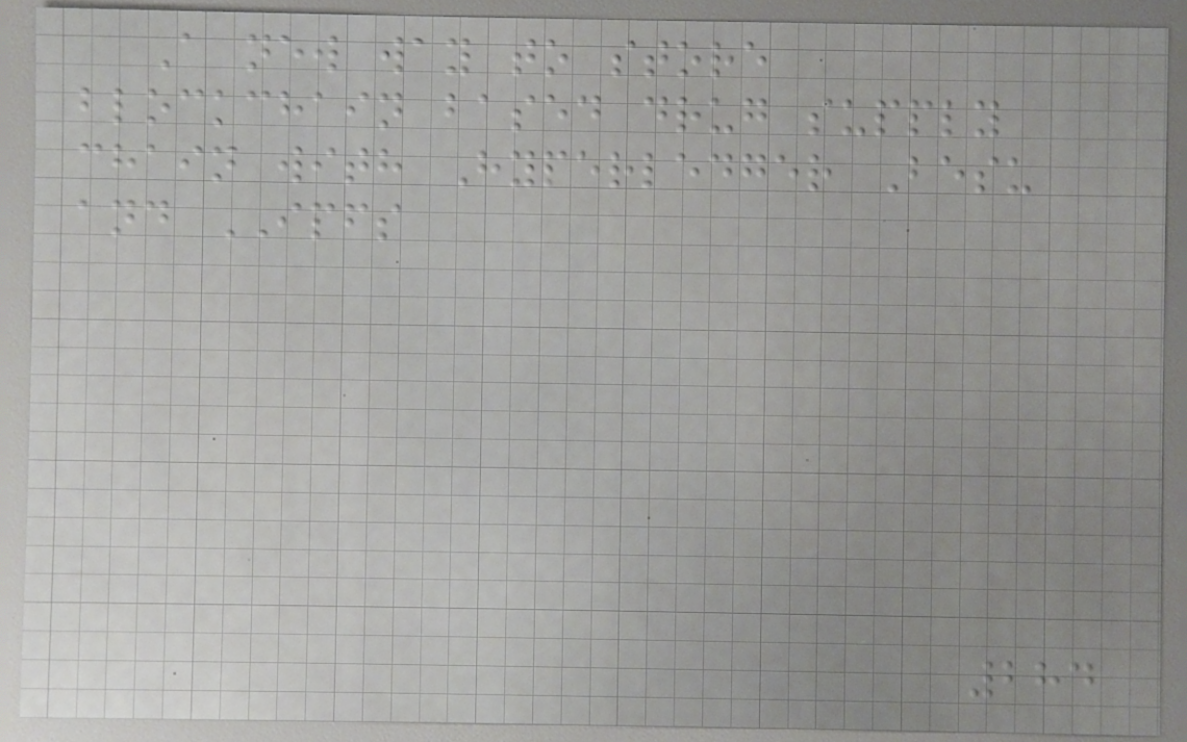A new way to store
blockchain based drug supply
chain with Hyperledger Besu
and IPFS
284
